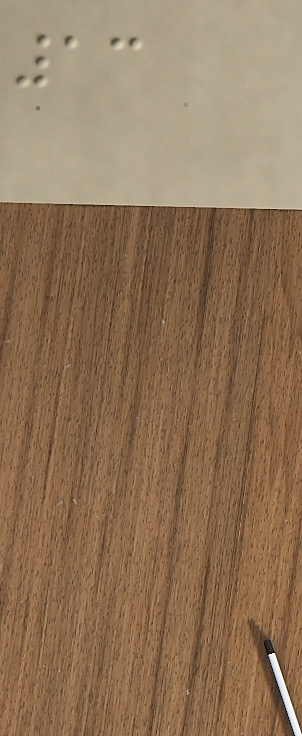13
